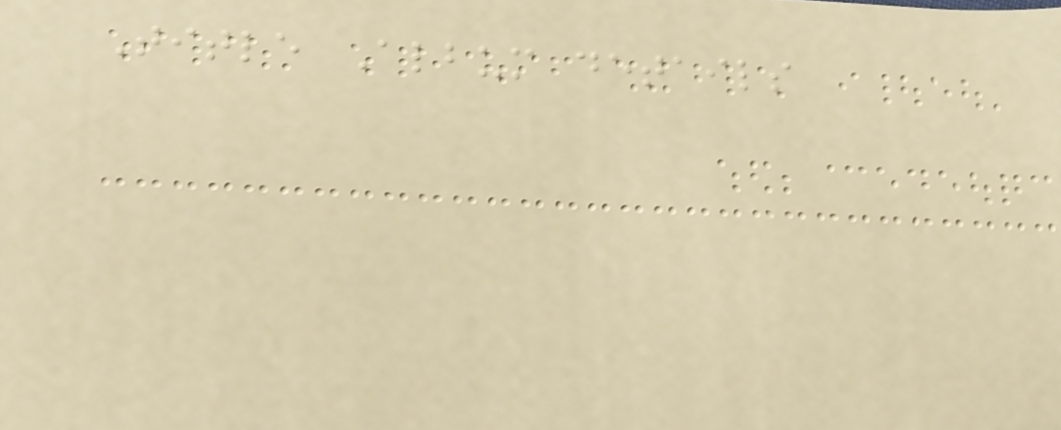Title Album details
